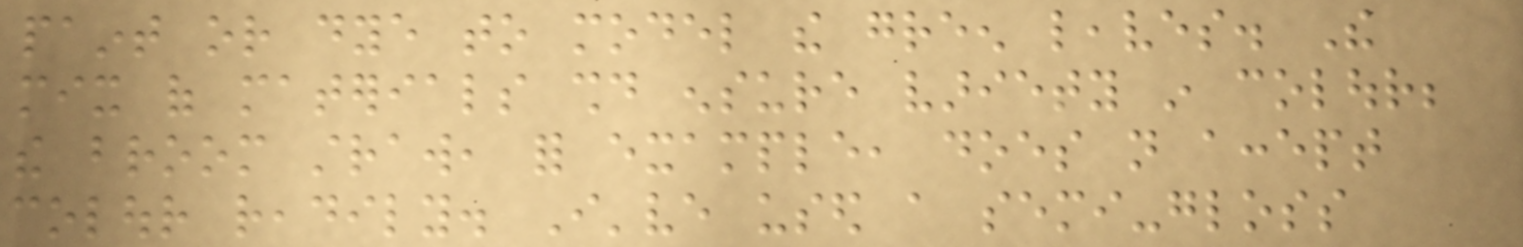paint or dye to model the green leaves. The
mix of materials should ensure variety in colour;
the broom straw, for example, does not accept
colour readily. I've used a semi-gloss
